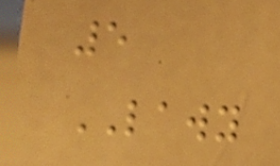5
LAWY
